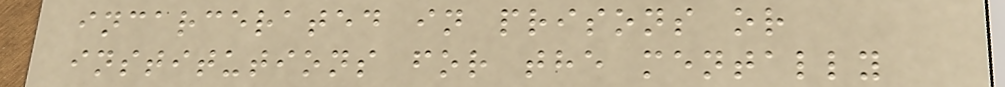incarcerated in prisons or
institutions for the mentally
